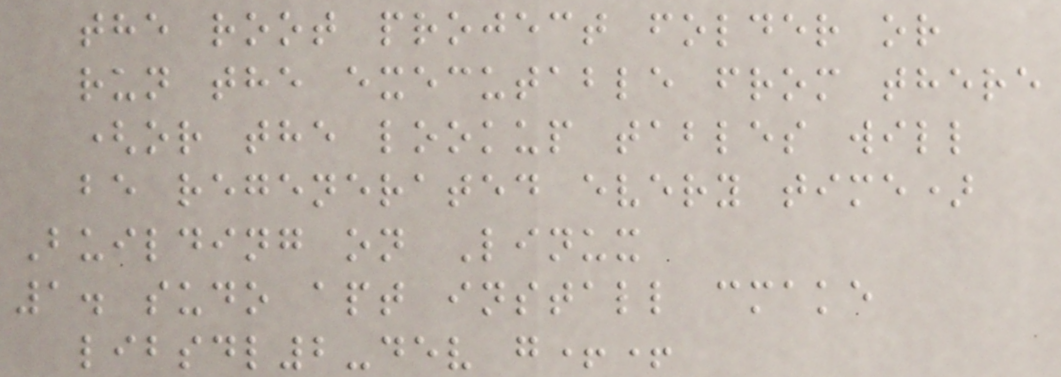the root project folder or
run the executable from there
(or the lookup tables will
be regenerated every time)
Building on Linux
1. sudo apt install cmake
libsdl2-dev g++
